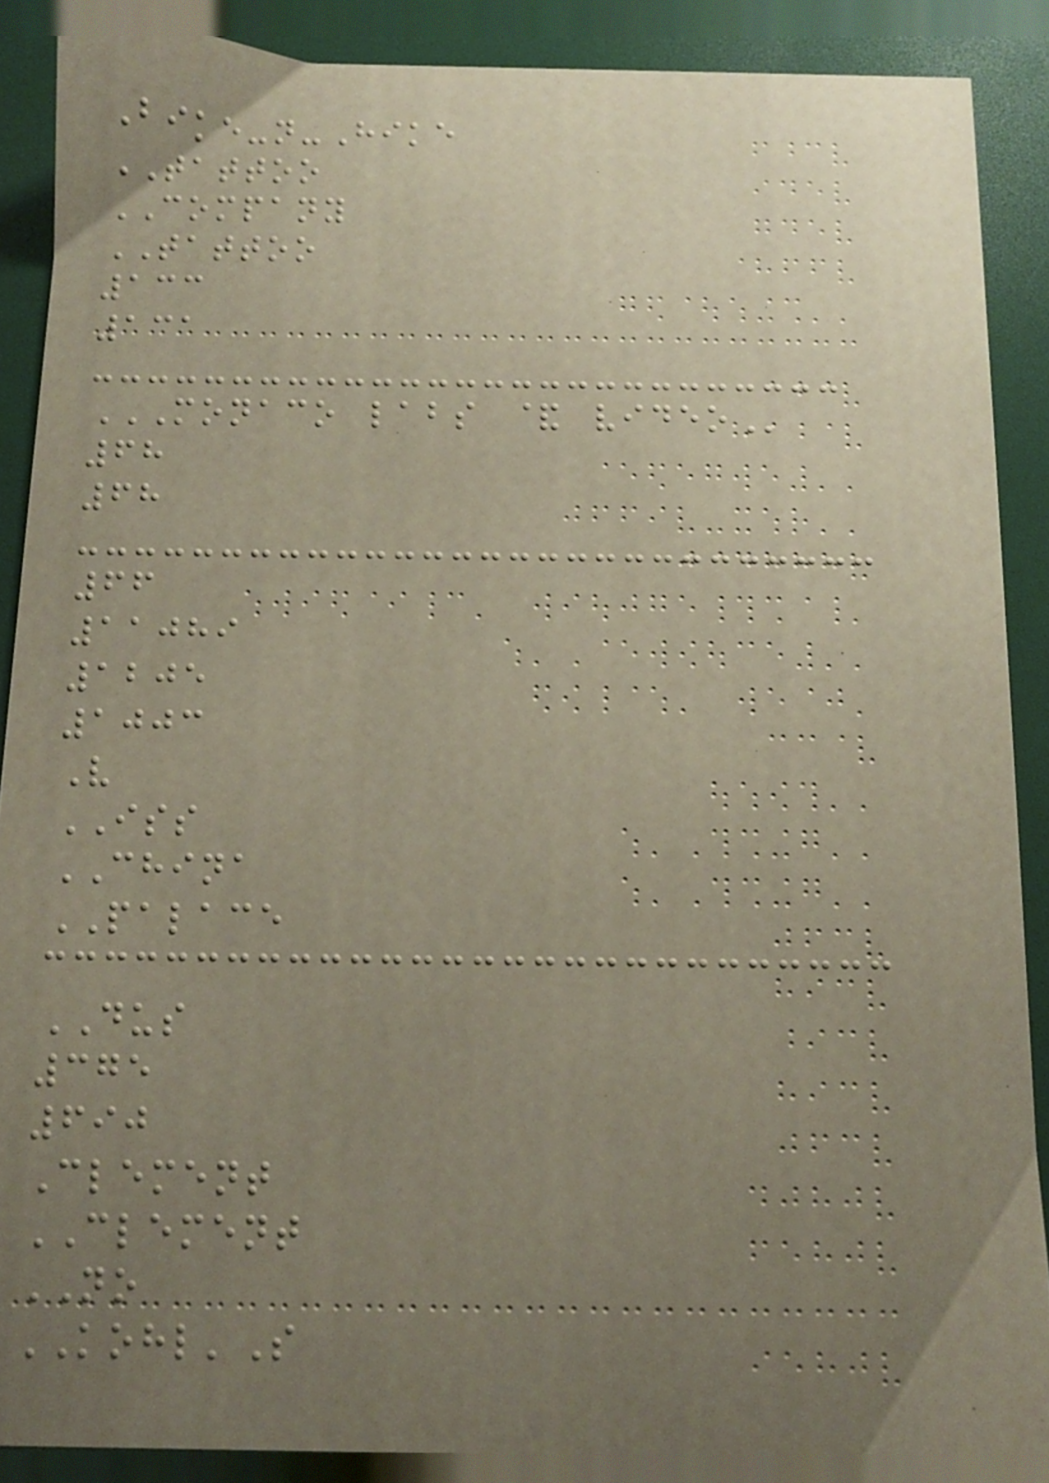Bike-n-Hike
TATTOO
COMPANY
TATTOO
133
131
MONACO LABS & VIDEO
68
68
66
11089
1205
1003
V
ISS
CHINA
PALACE
DUS
375
690
Clement
CLEMENT
NO
KOHL'S
